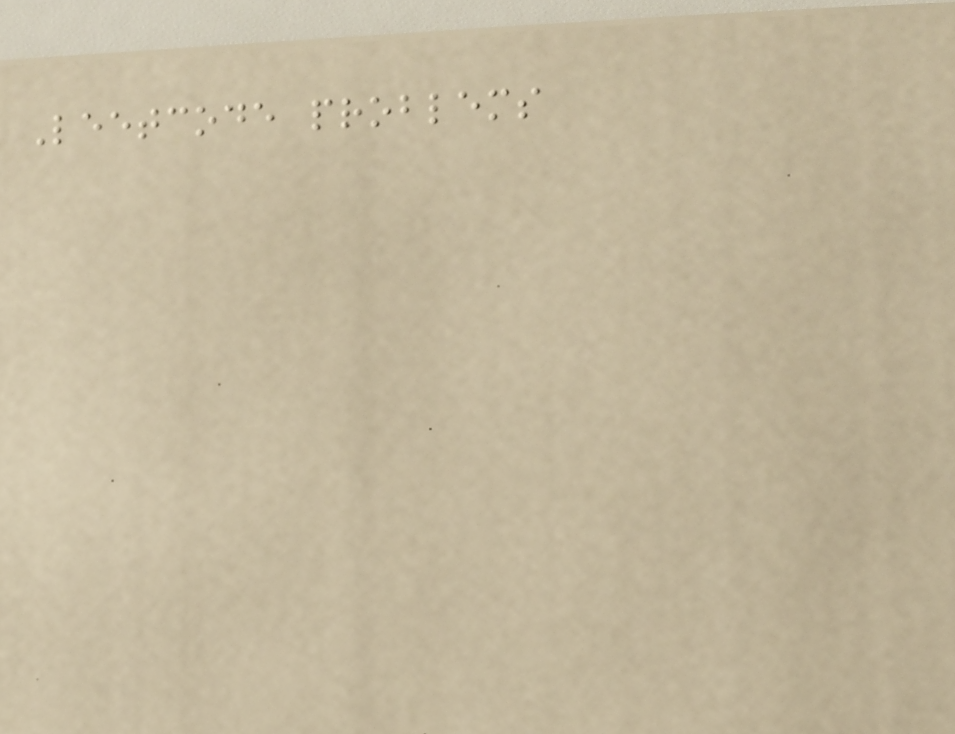Leetcode problems
